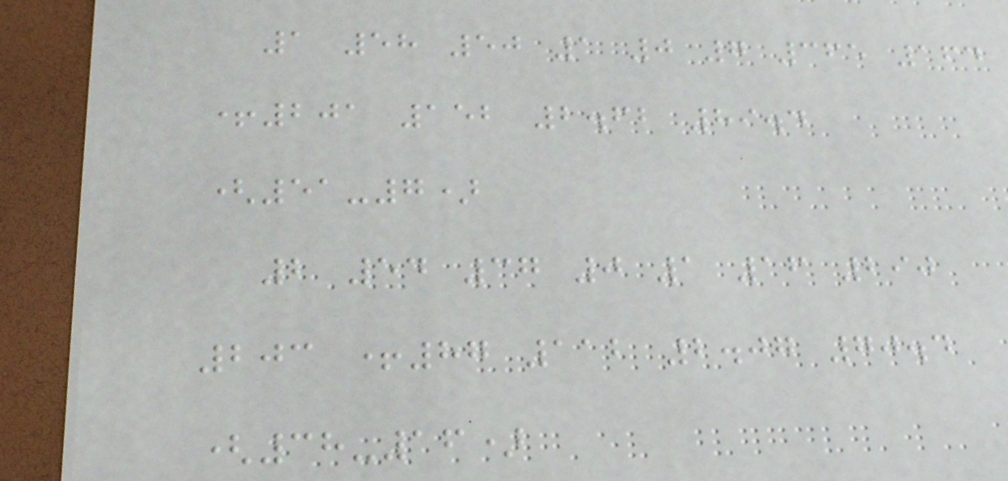1 58 50 1 0 7 365 164
+201 152 2.62 89.4
(51-7)
2 54 37 0 1 16 290
203 +87 112 2.07 70.4
(38-16)
